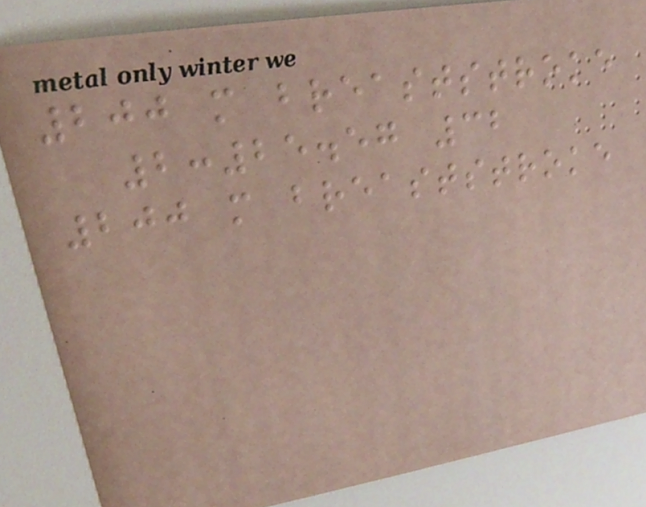200 m breaststroke
2:25.57 32
200 m breaststroke
